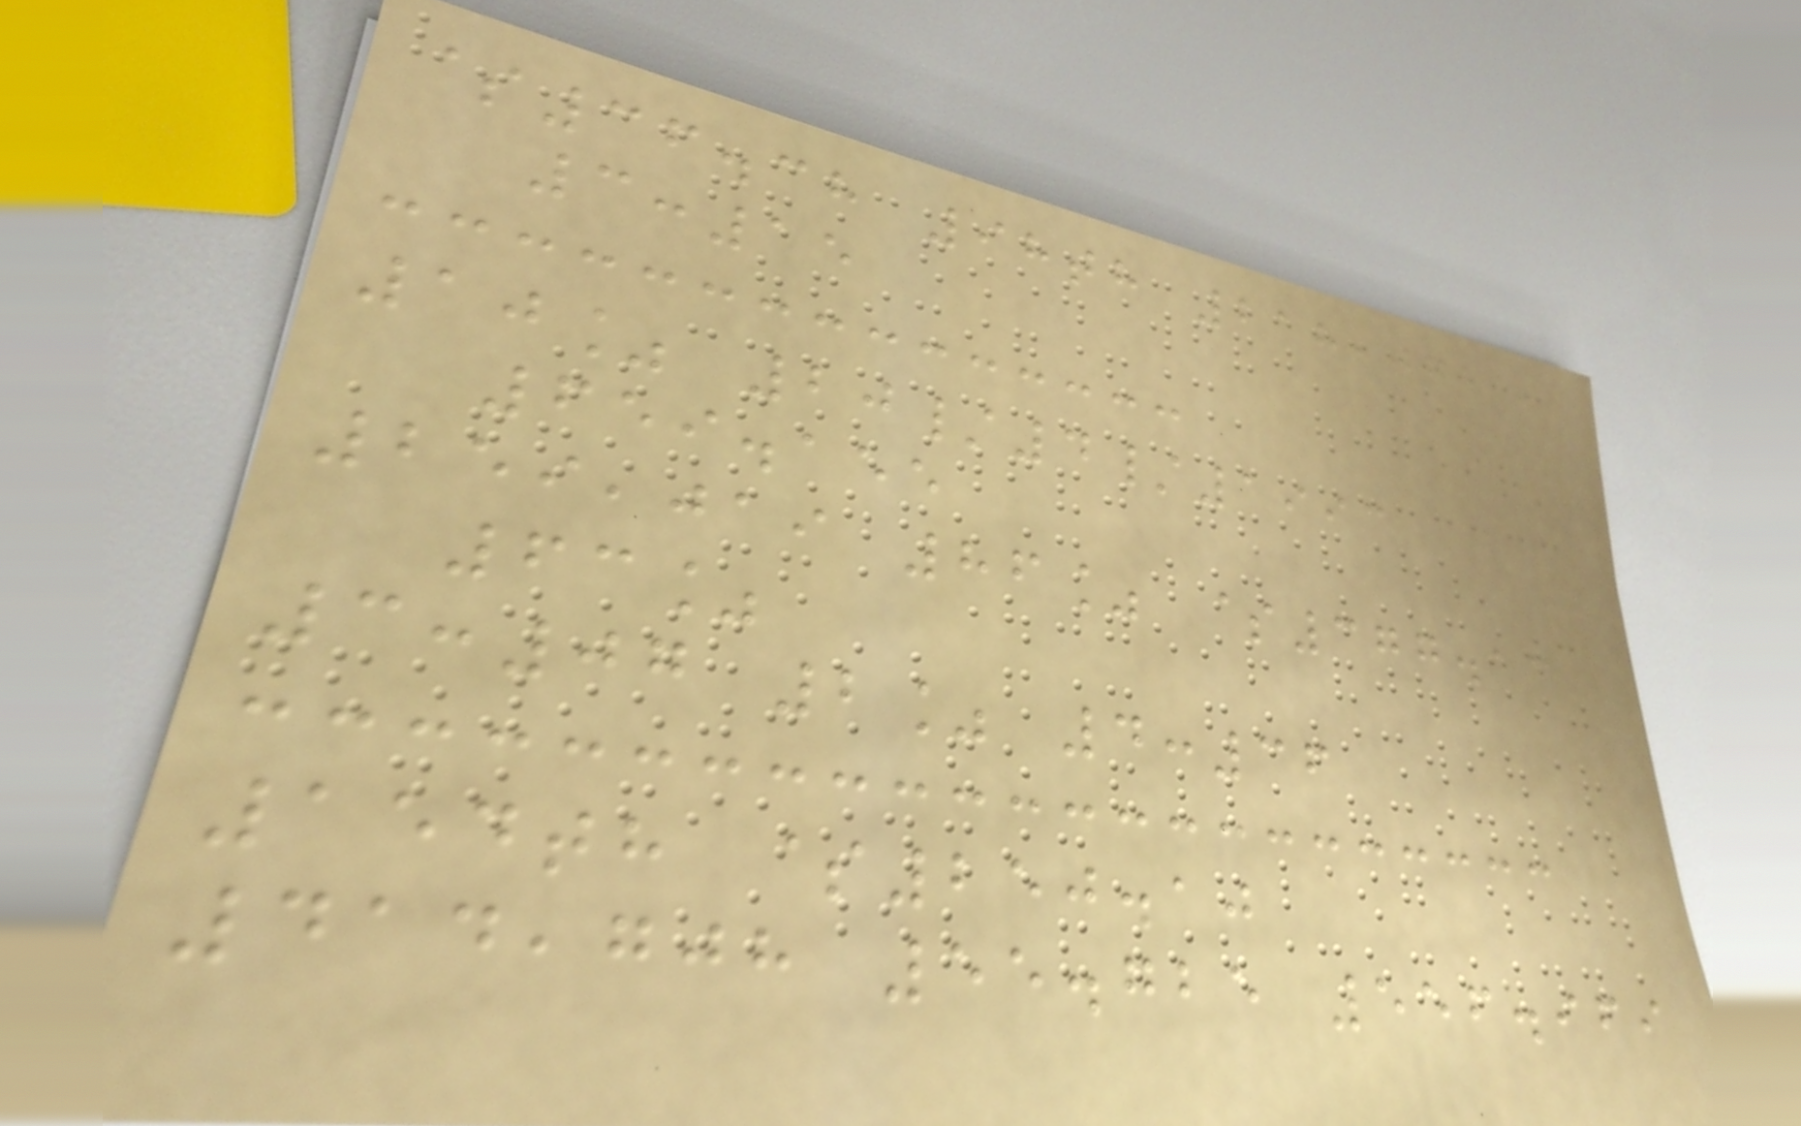$36.38 98th 218,071
3:15
10% 20/4/1993
659.155
259,019 86% $377.13
63%
3:07 2% 4:36
154th $250.10
414,708 55.725 556.969
